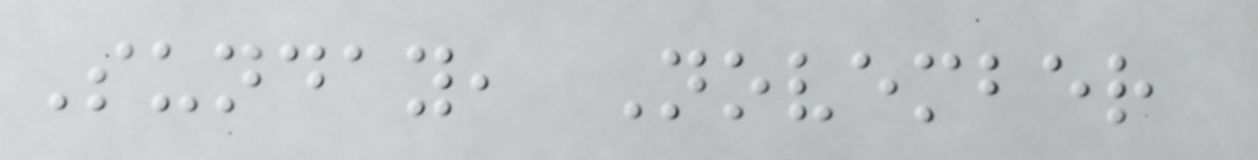Sunday, November
